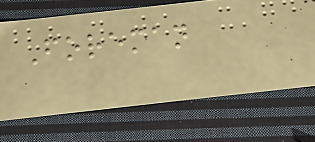Foreman
